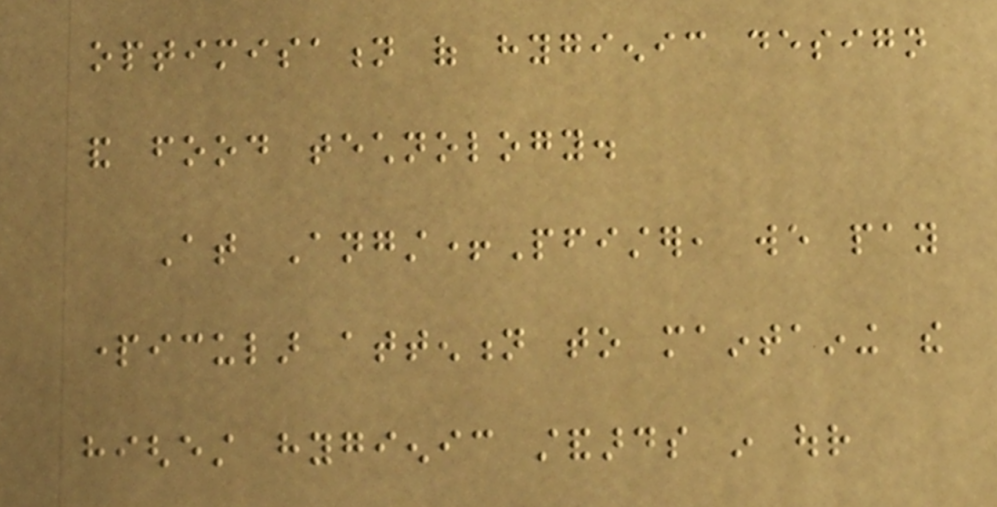optimisation of hygienic design
and food technology.
At Angst+Pfister, we pay
particular attention to maintaining the
highest hygienic standards in our
